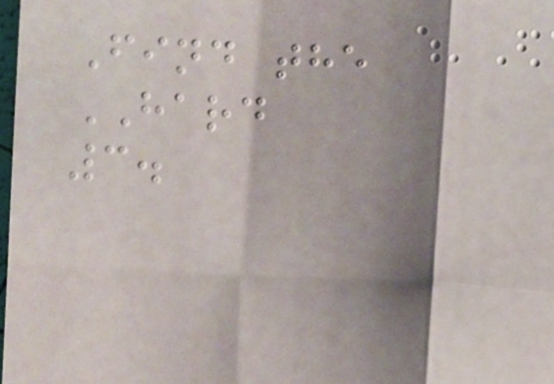Find the
HARD
3.
